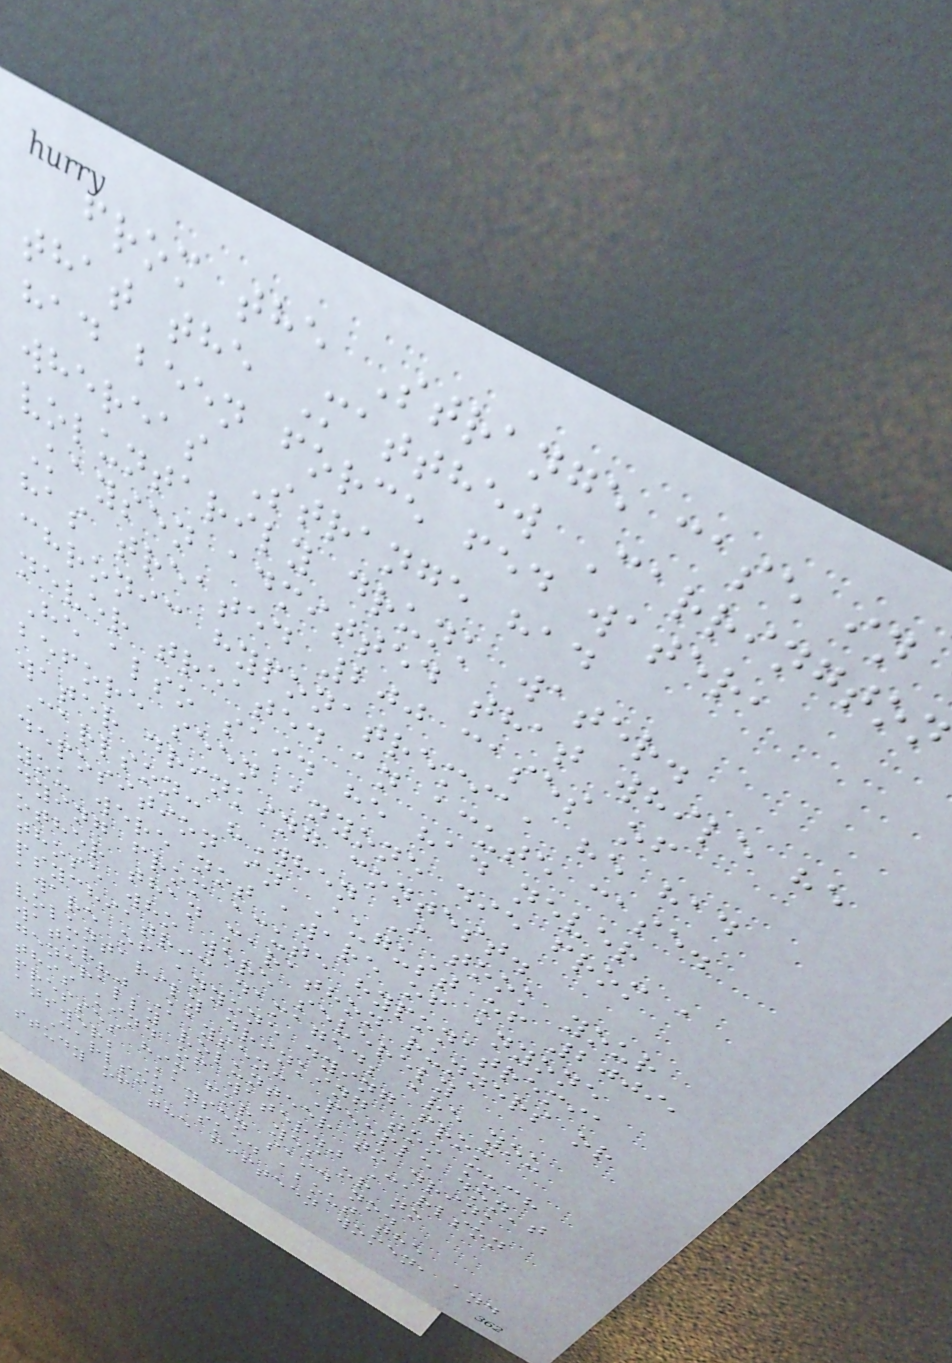from the Strange case in
that the Matthew Carrington
had been force fed water,
whereas Strange had
voluntarily drunk water.
Kaysen admitted that while he
has treated 200 cases of
chronic hyponatremia, he had
never treated an acute case.
He also said he had never
before seen anyone die from a
water drinking contest.
Carlson: "When I took your
deposition in August of 2009,
you were not aware of anyone
dying from acute hyponatremia
other than marathon runners or
those who were severely
psychiatric damaged; are you
aware of anyone dying from
voluntarily drinking too much
water?" Kaysen: People don't
generally volunteer to drink
this kind of water." Carlson
presses him for yes or no
answer; Kaysen said no.
Carlson asked about the
study of the fifteen women, and
